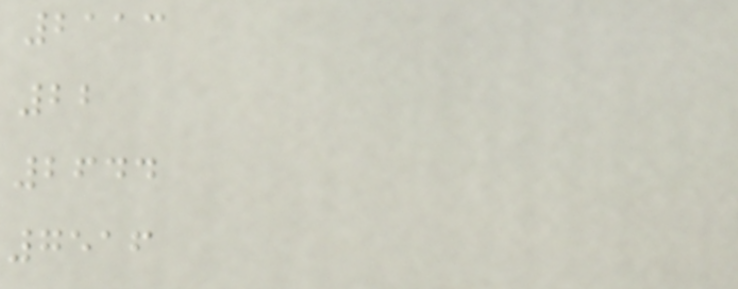2113
22
2644
7516
